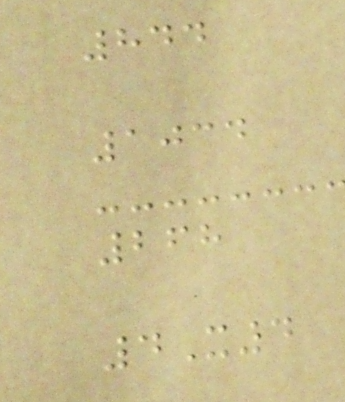844
1034
268
4X4
